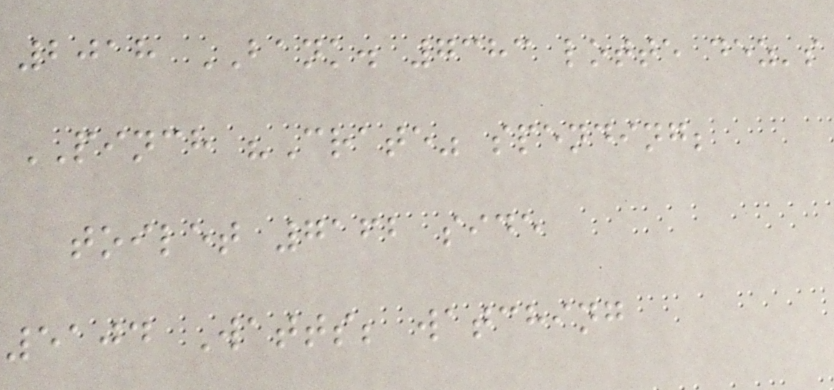2018 BANK. 7383 lotte dez's
PINCH "Crate" spending;
toilet 7162 side
5104 Watts; watching
